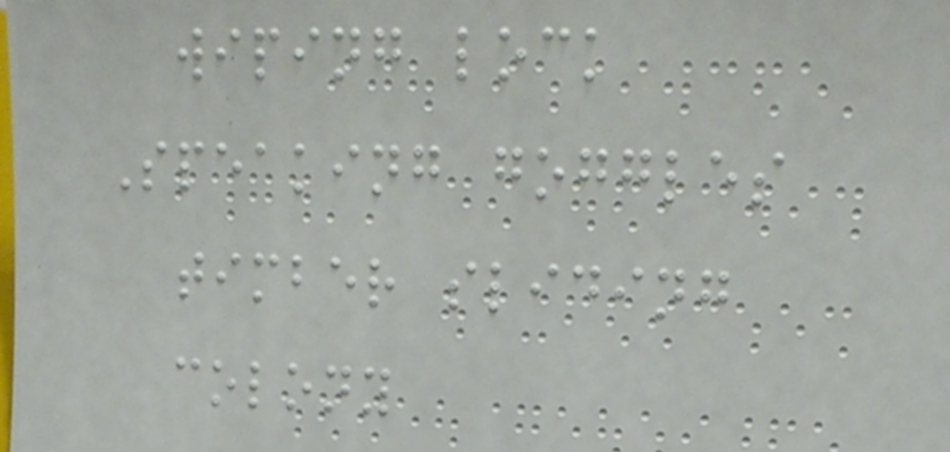wiping lock
Speaking goggles
timber sliding
colony
